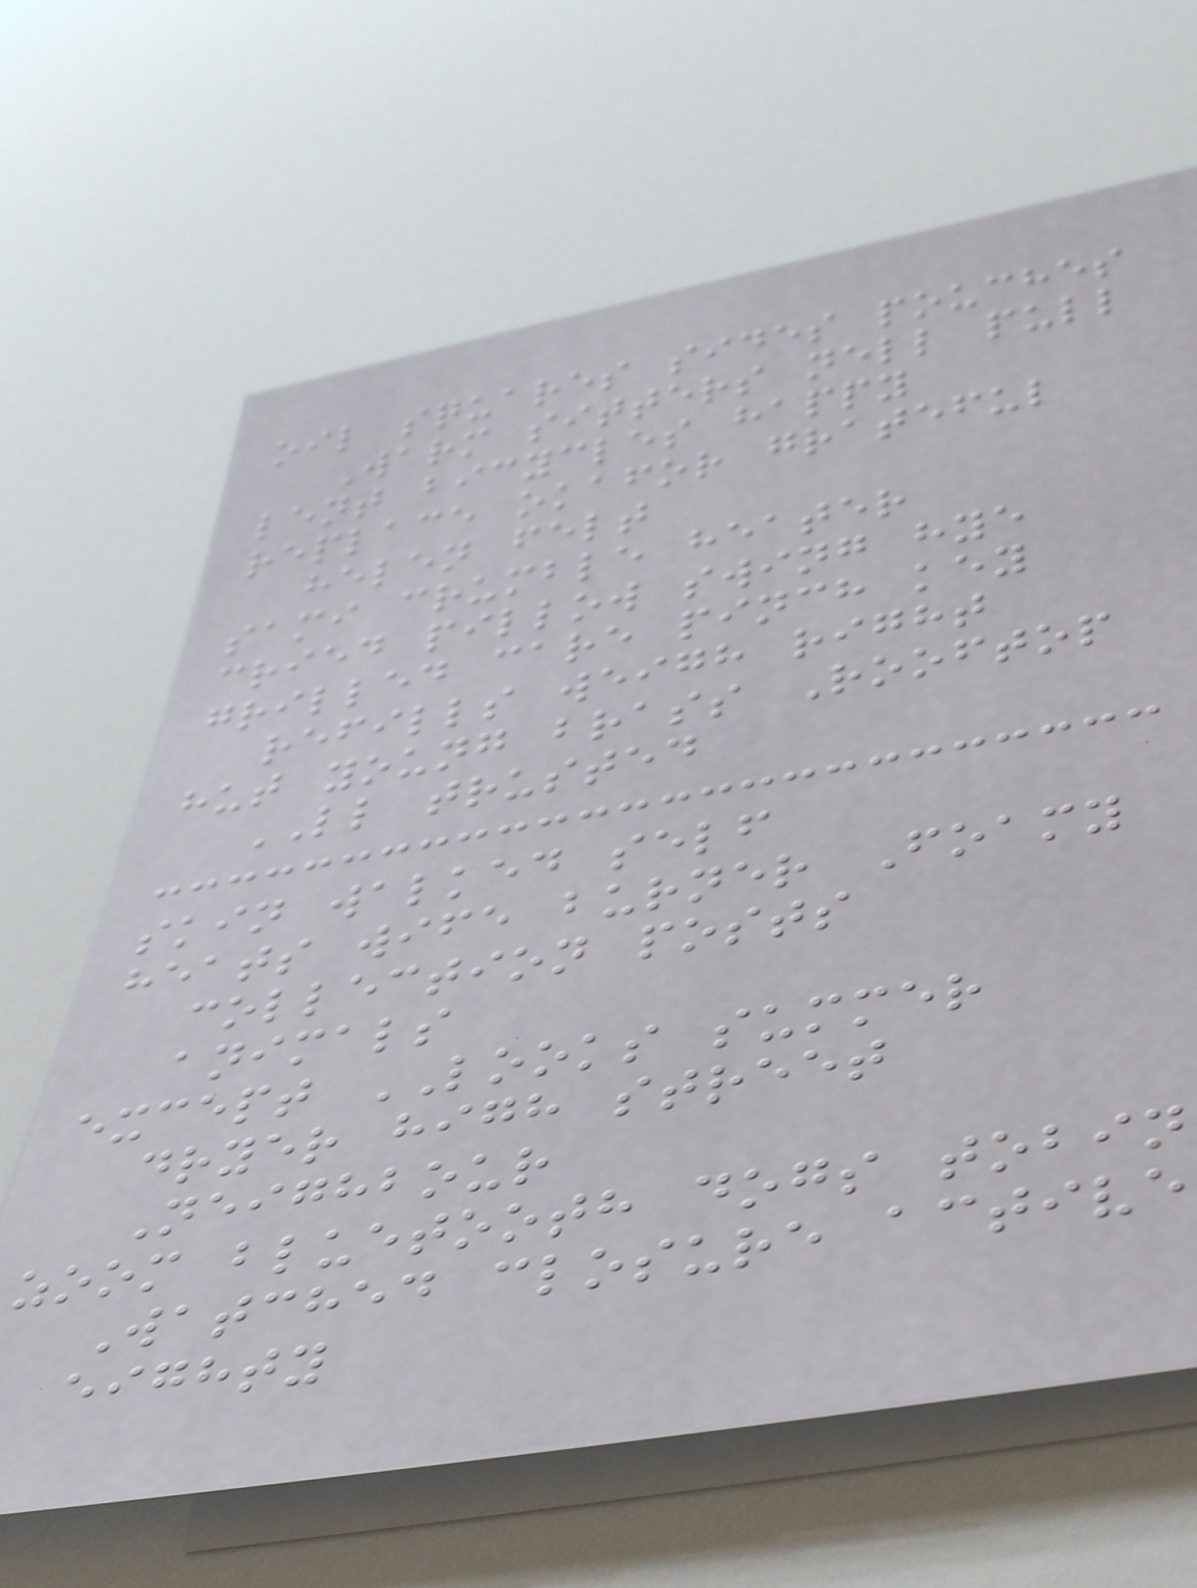oil squares sides pouches
Warm sitters nell pull
lent bicycles happy
replace okafor grateful
helen felt
sami crumble heater
cried pillow swing hye
grilled care pinch key
refills weigh right
hut young brass Rooftop
LL trusted
skin walked self
heats wife burner Foamy
collection posts
animals
except LOOKS summer
dryer high street
Neighbour
zoom bluetooth dogs tobin
Watched closure active
eighty
